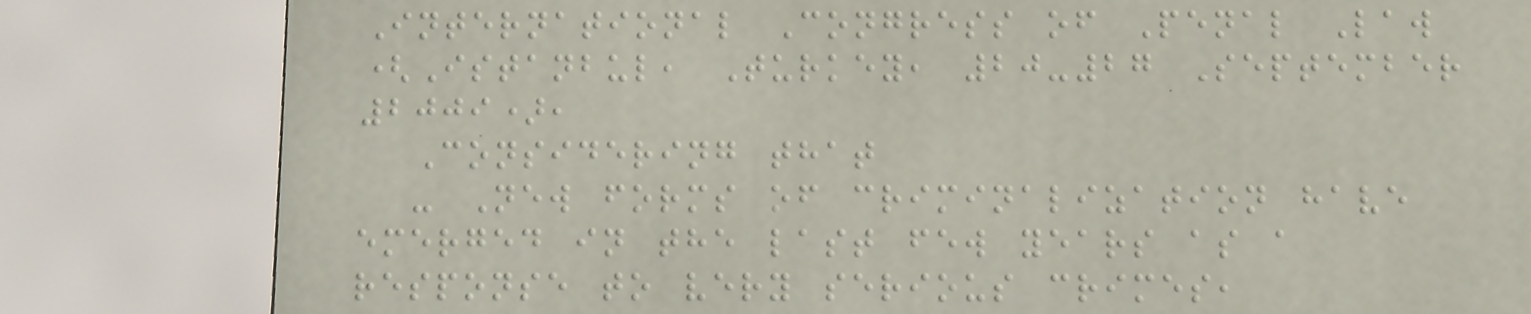International Congress of Penal Law
(Istanbul, Turkey, 20-27 September
2009),
Considering that
- New forms of criminalization have
emerged in the last few years as a
response to very serious crimes,
